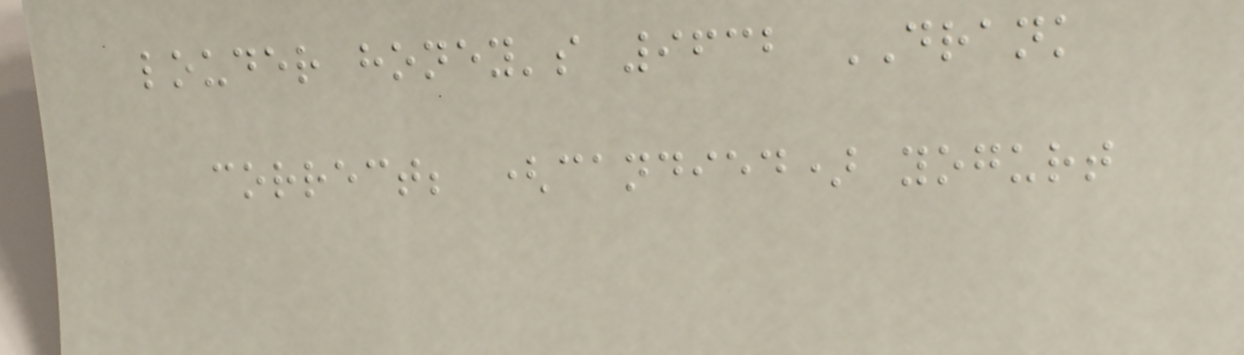louder honey's 9632 DRANK
correct; (candied) yogurt
